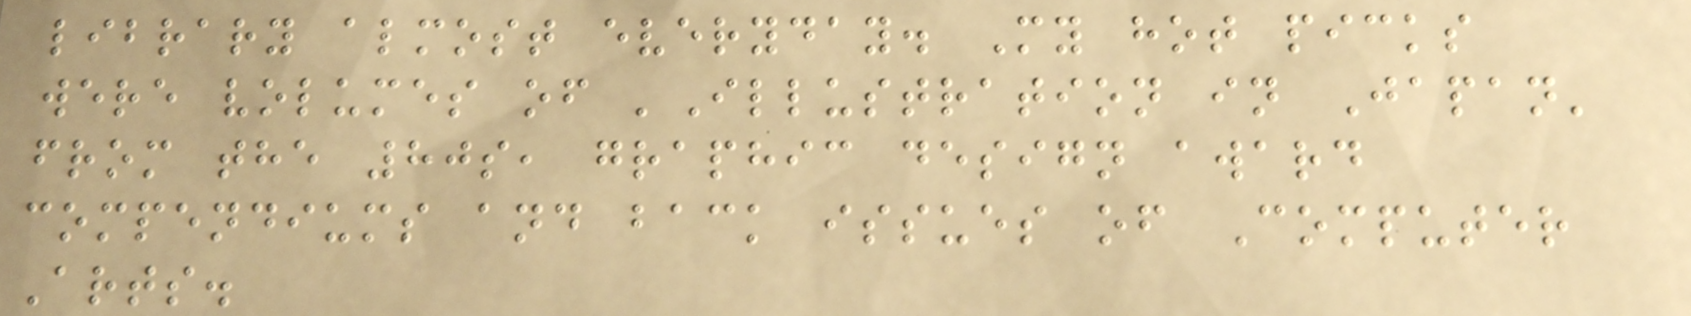library almost everyday. My hot picks
were volumes of 'Illustration in Japan'
from the 80s, graphic design award
compendiums and back issues of Computer
Arts.
